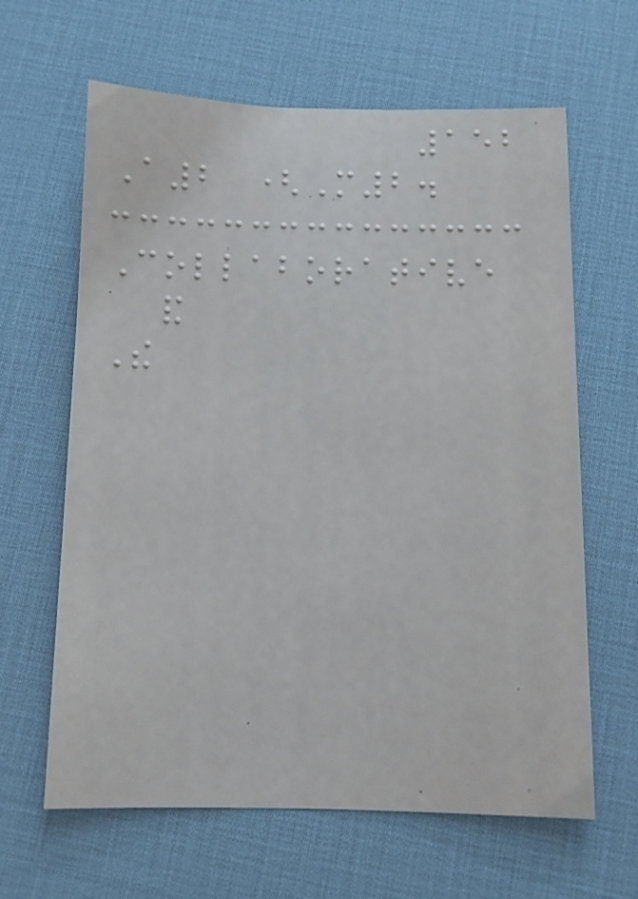152
A2 (M2.
Collaborative
and
The
